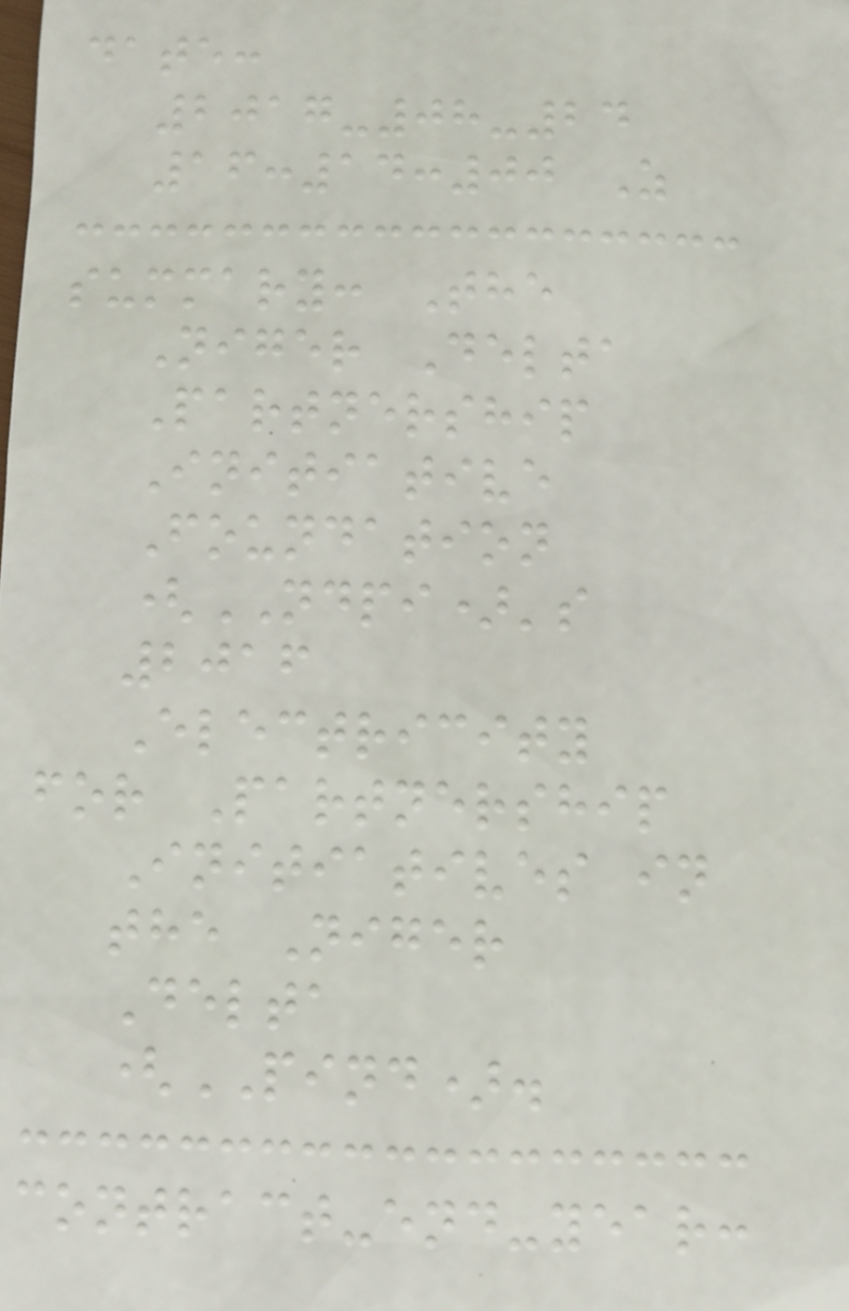date:
2017-08-24
16:14:00 Z
summary: The
Niger Delta
Partnership
Initiative
Foundation
(NDPI)'s
2016
Electricity
for Partnership
Initiatives in
the Niger
Delta
(PIND).
contract-end-year:
